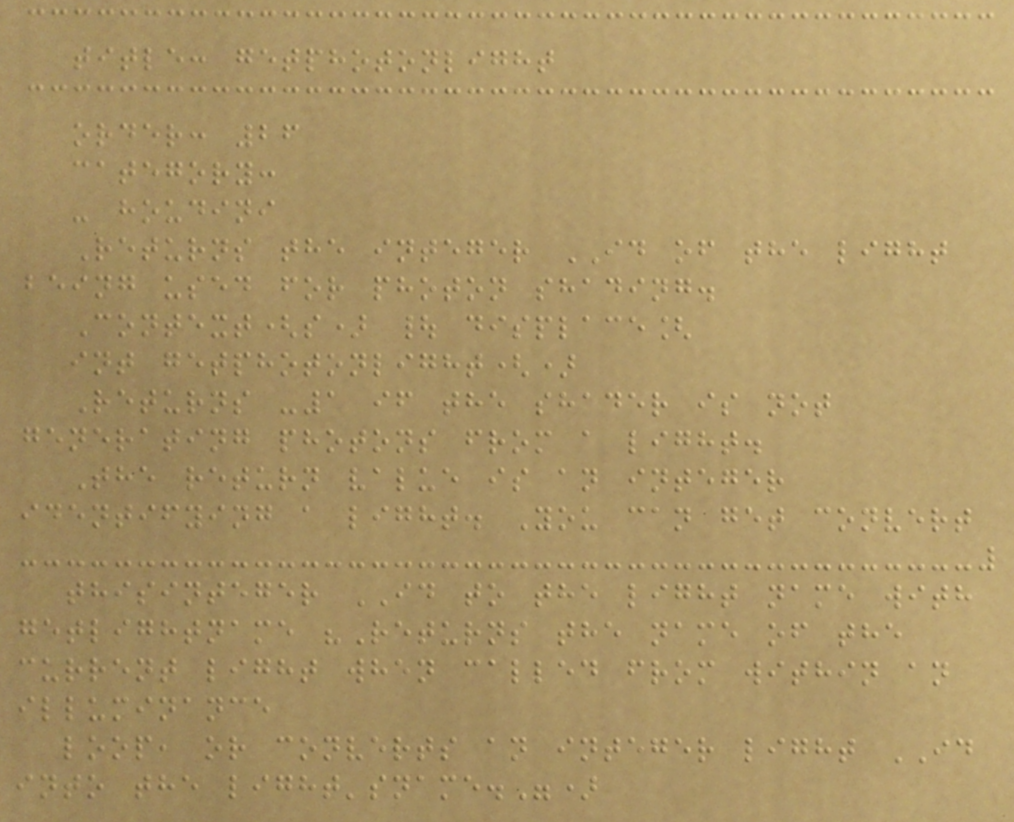title: getphotonlight
order: 26
category:
- houdini
Returns the integer ID of the light
being used for photon shading.
Context(s) | displace[
int getphotonlight()
Returns -1 if the shader is not
generating photons from a light.
The return value is an integer
identifying a light. You can get convert
thisinteger ID to the light name with
getlightname "Returns the name of the
current light when called from within an
illuminance
loop, or converts an integer light ID
into the light'sname.")
